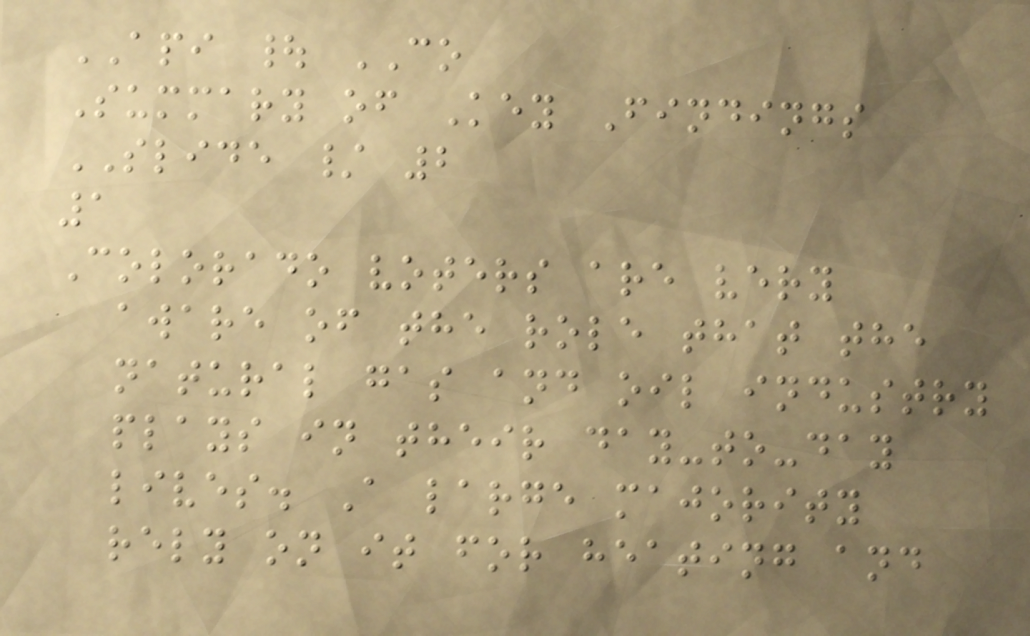API | CO
Summary of Key Findings
SLIDE / 2
1
Colorado voters are very
aware of the role that the
natural gas and oil industry
plays in their day-to-day
lives. A large majority
rely on it for heating and
